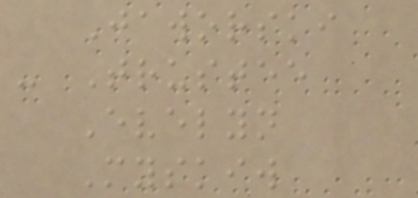Jaworski
- Trustee
Evelyn
Myskiw
